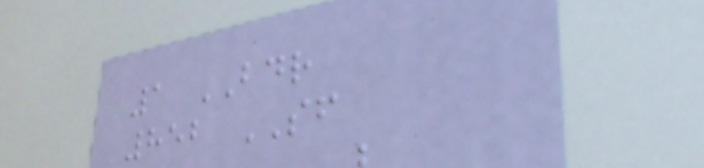1 BDR
852 SF
